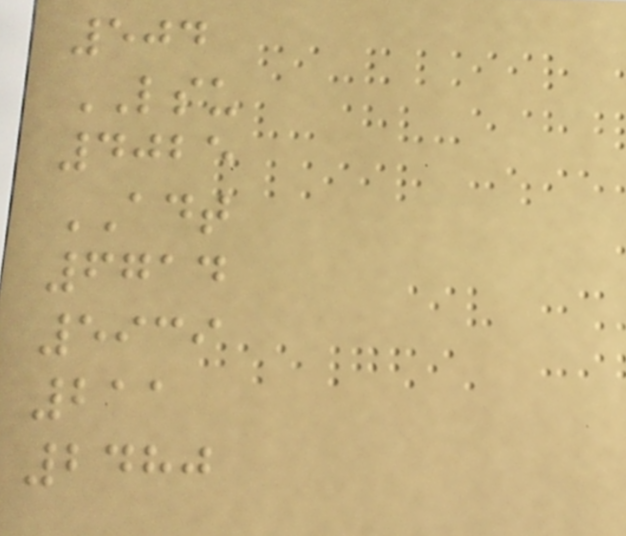504
LSU
4025
ADT
6714
5939
211
2480
